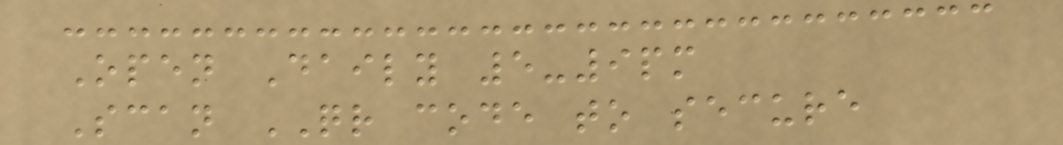Open Daily 5-9pm
Scan QR code to secure
